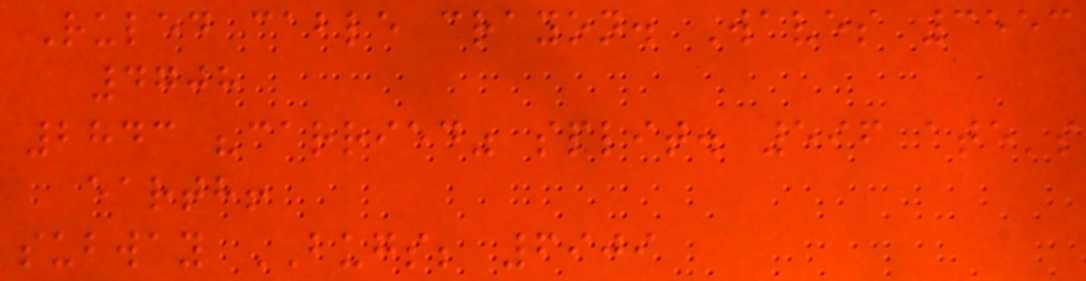Ruled cable crayon. Waves 3553
4708
2843 "carried" split. 596 ate's
earth!
subway BUGS; 6909
